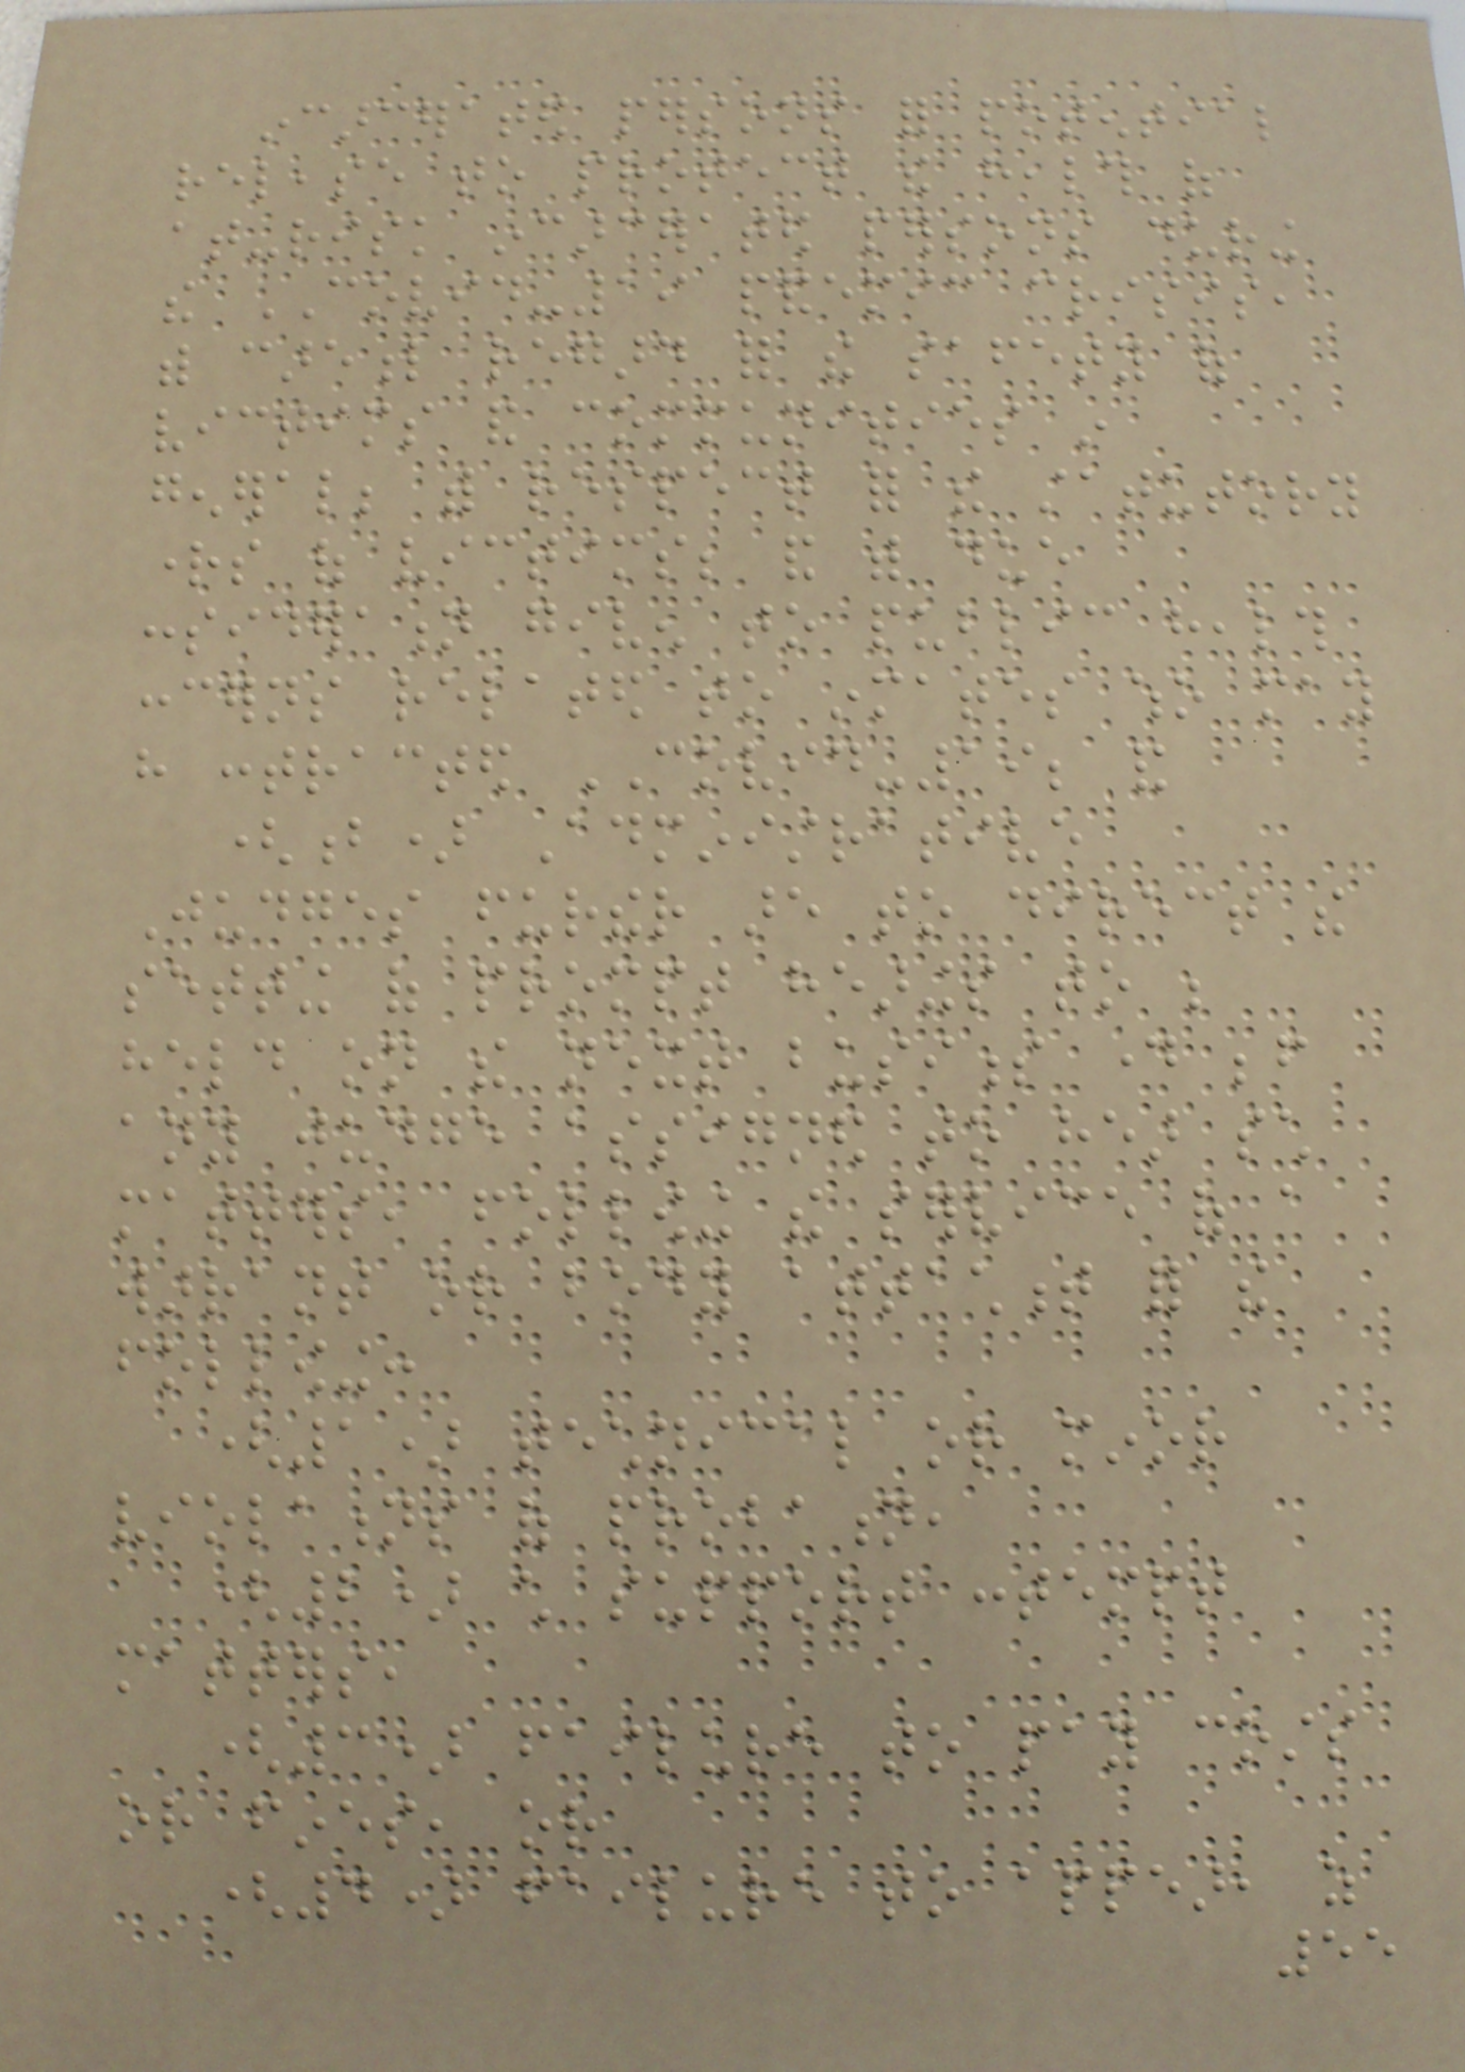incarcerated persons for potential
release to protect the health of
at-risk incarcerated persons during
the COVID-19 pandemic crisis,
with careful regard for the safety of
victims and communities in
general; with respect for the statutory
rights of victims; and with due
consideration given to public health
concerns related to inmates who may
have contracted COVID-19; and
(b) Administrative
Judges further are to direct the
setting of prompt hearings to be
held on the next business day before
any judge assigned to hear such
matters, following the service of a
warrant or body attachment for the
following:
(1) technical or minor
violations of probation,
(2) child support contempt
matters,
(3) failure to pay costs
or fines, or
(4) failure to appear, as
55
